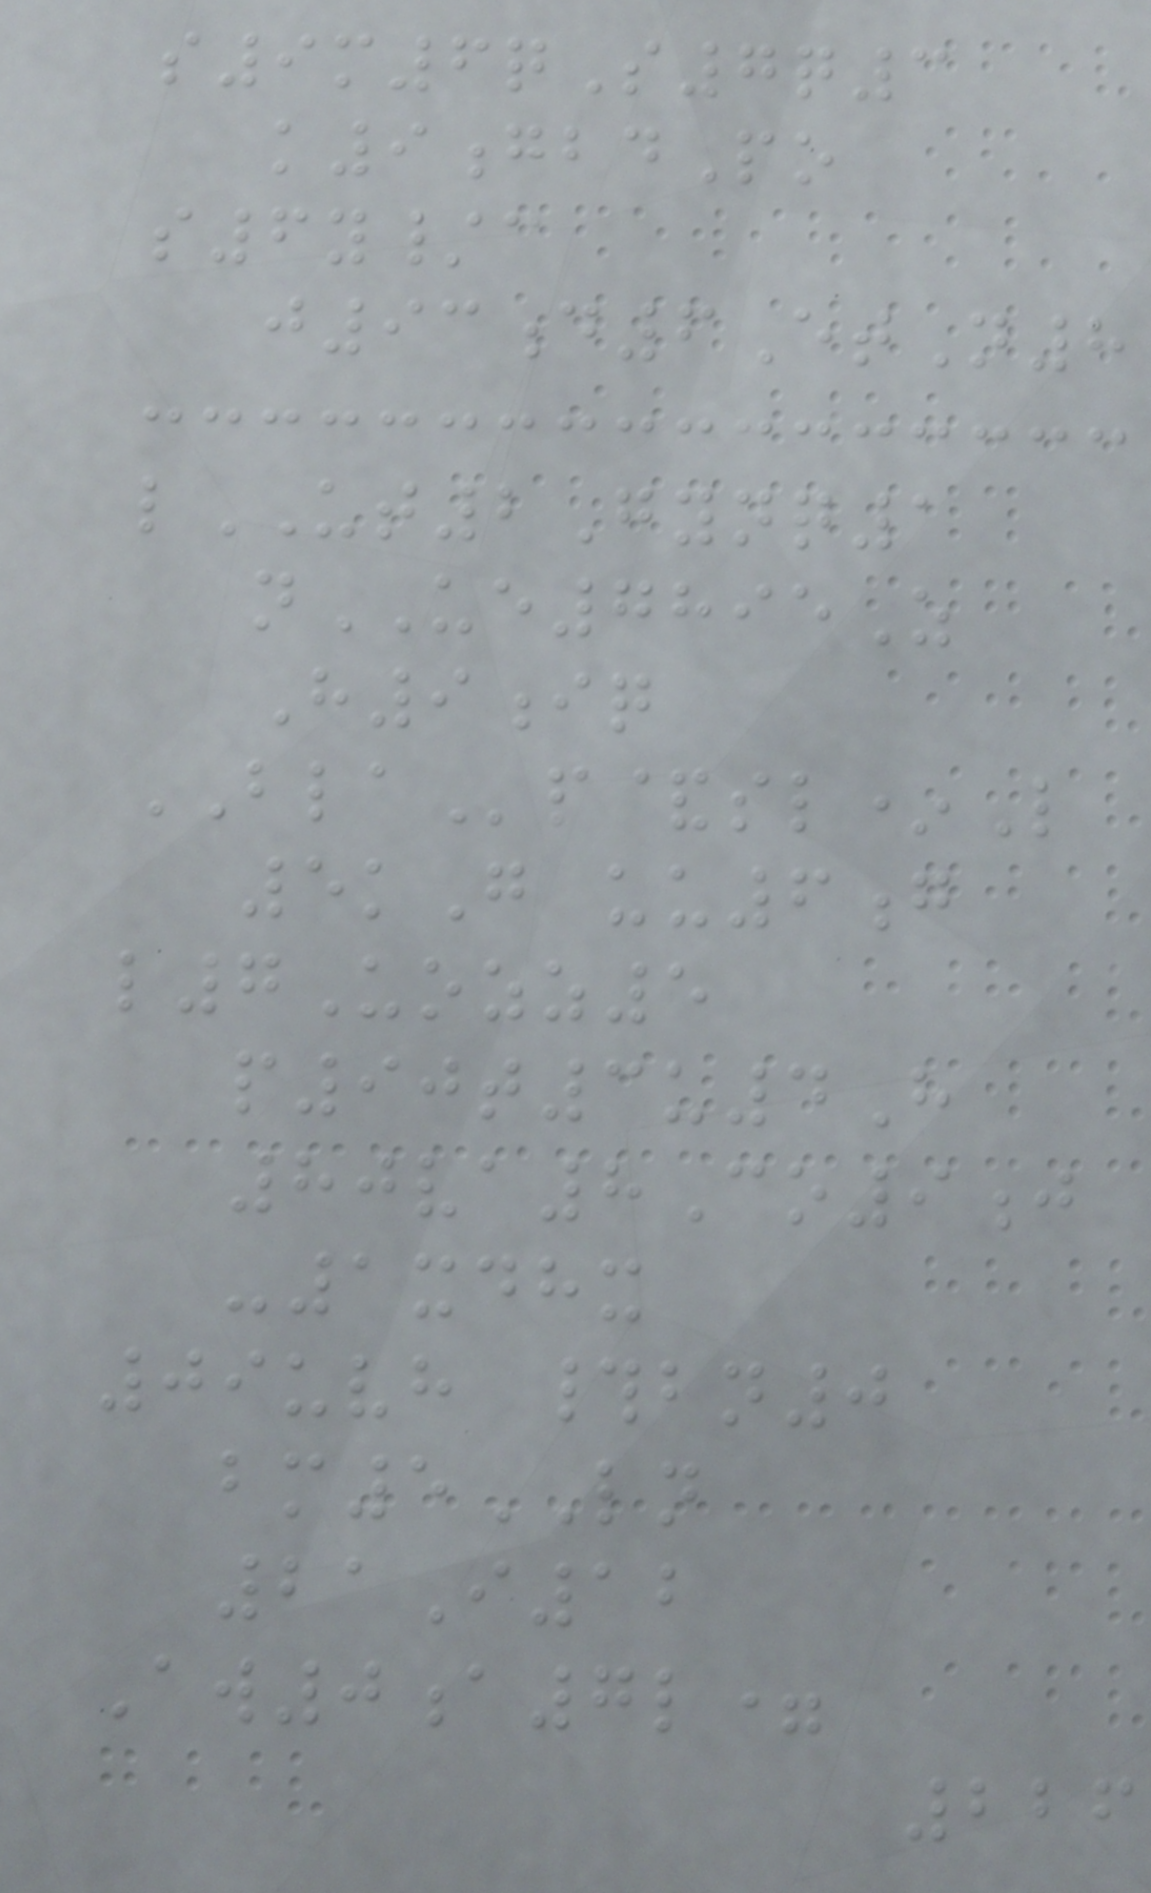s9m6qS7q3
k9gbdPo
s6y/c
j93d6EtN8
lUT2Gynq1
nUE7895Z
H9iq
BLAp&sl*L
5kG uu6g
l7Uozz5
p90t3u4H
80va8Co9j
-1xdhx
09uvh #bn0
bm5LN
21I12
Aw0a7l=
226
